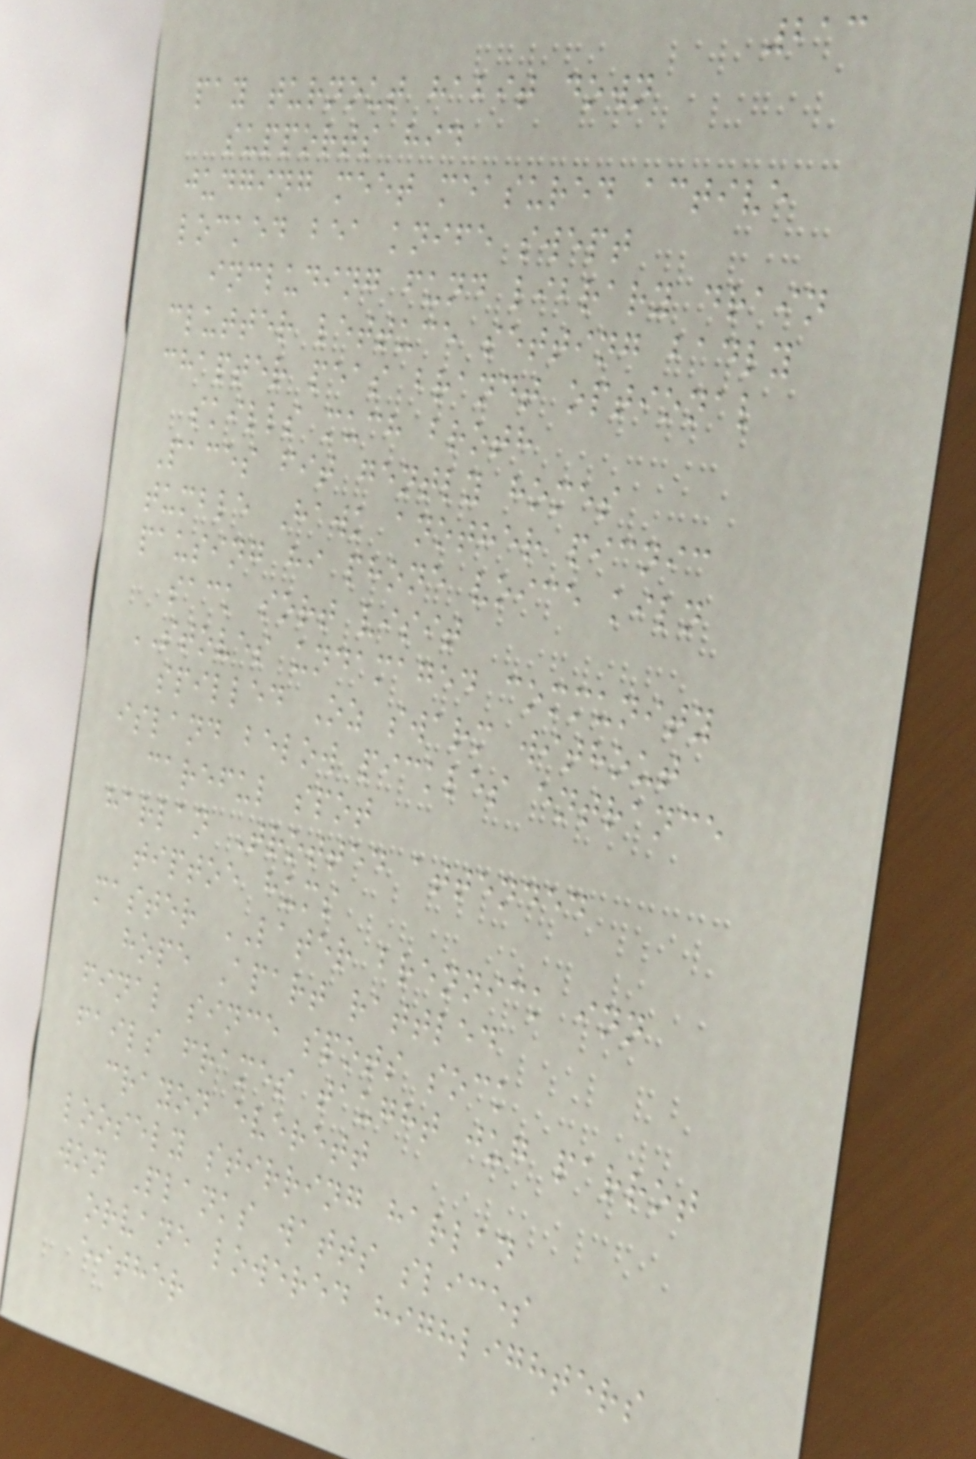213
pay turnout habit down
supports hid
judging meet measured active
locked bea knife swept
including fund library drain
clutter lettuce setting badly
chapter peas brandt optional
skills much broth
Paces fit gently homes
tumble Hawk another picnic
pausing hi phone voice kiln
sack sort visit
STOVES undamaged community
spilled Oz swarm without
island below pickles entrance
careful spot
harlan Trotted attended
tiptoe hums
master LATER brennick inn
hope Apart rattled
final since spots sock
fails frames taught jug parrot
crayon everett
loosely stirring harlan
won Planks watts slices
orvane lowered highlighters
either
